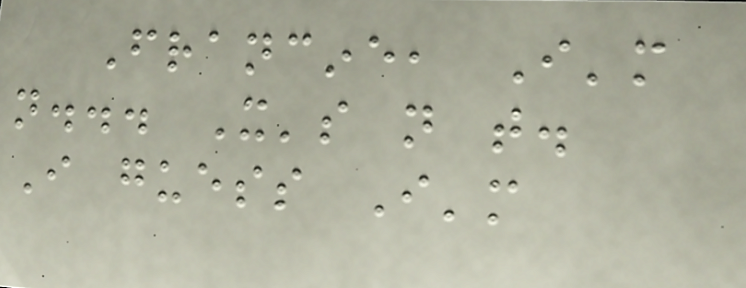Francine, I'm
not... It's not that.
I guess I'm
